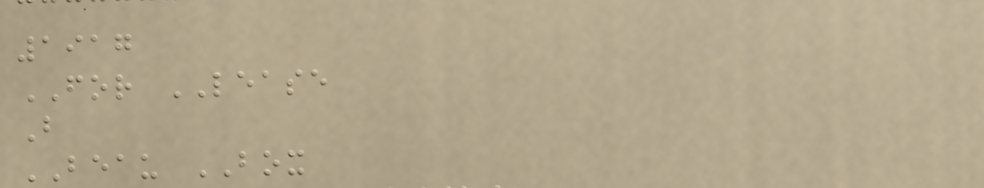1917
FOR LEASE
B
BEAU BOX
